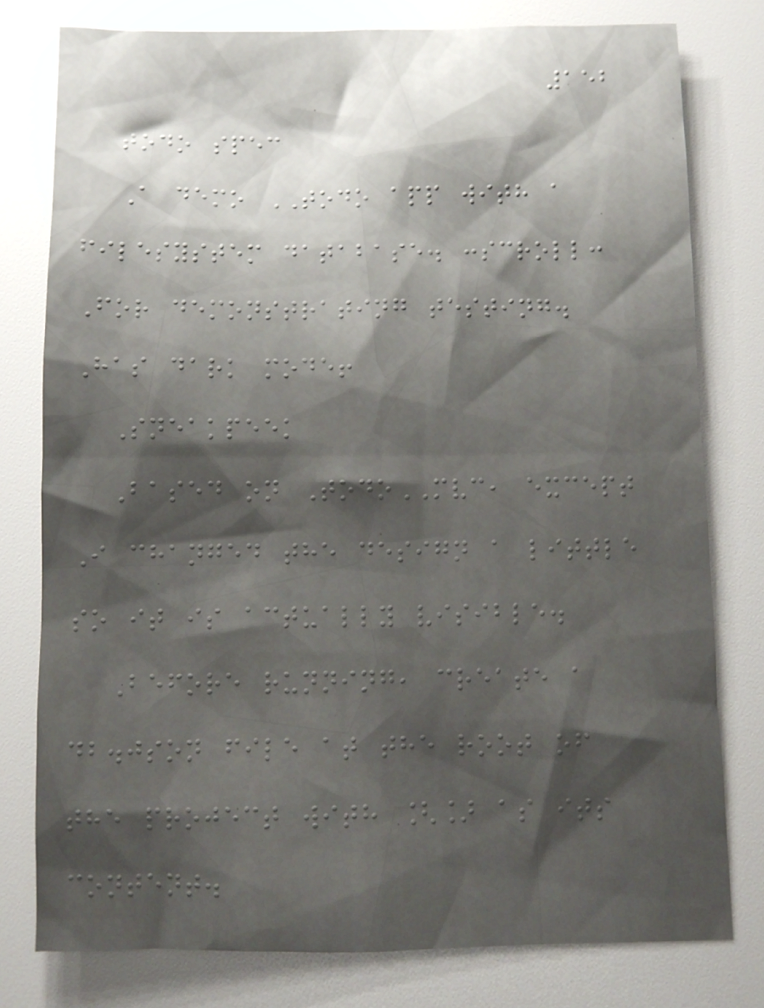152
todo spec
A demo TODO app with a
filesystem database. :scroll:
For demonstrating testing.
Has dark mode!
Sneakpeek
Based on TodoMVC, except
I changed the design a little
so it is actually visible.
Before running, create a
db.json file at the root of
the project with [] as its
content.
